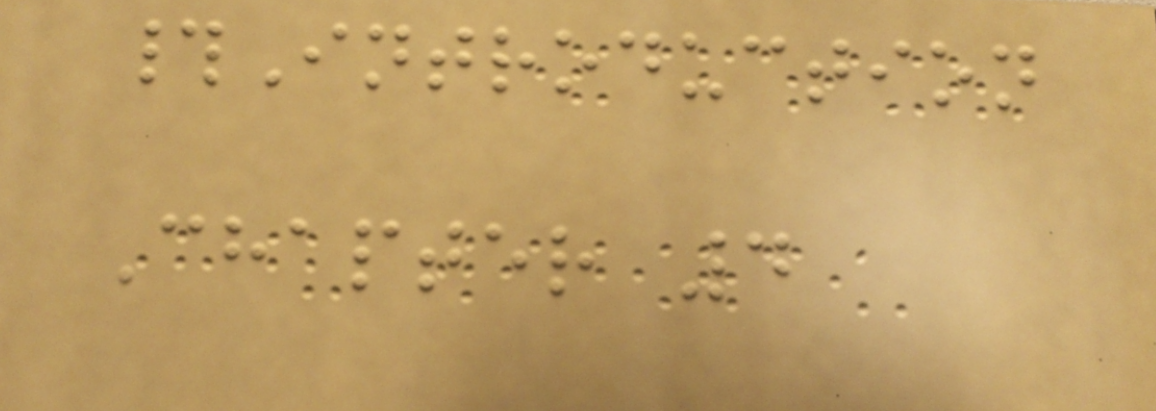#Introduction
Chapter 4
